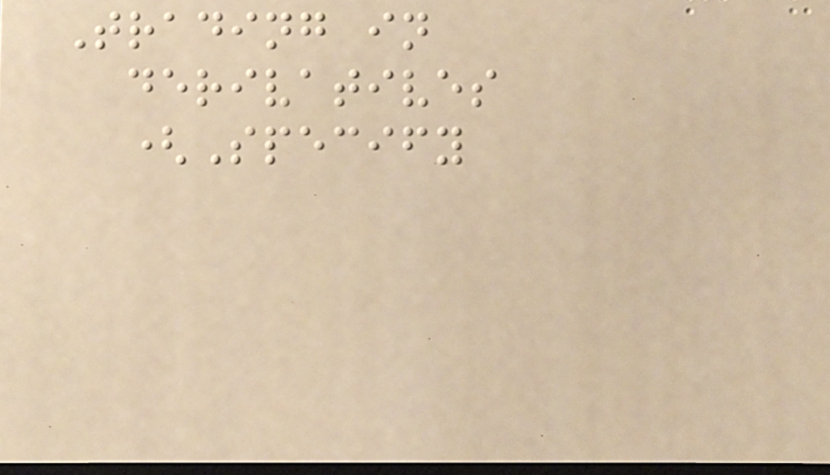Trading in
derivatives
(Specify
